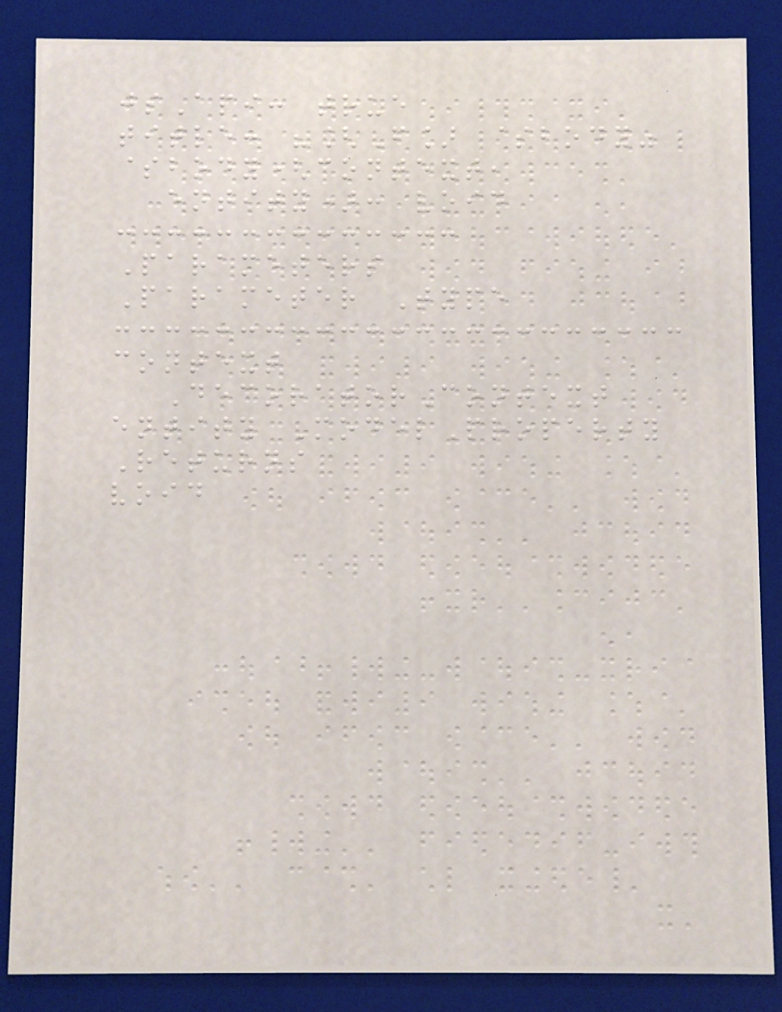jsApi: true
title: "[F] $body"
$body(context,
entity): void
Parameters
Parameter Type
context
DecoratorContext
entity ModelProperty
Returns
void
